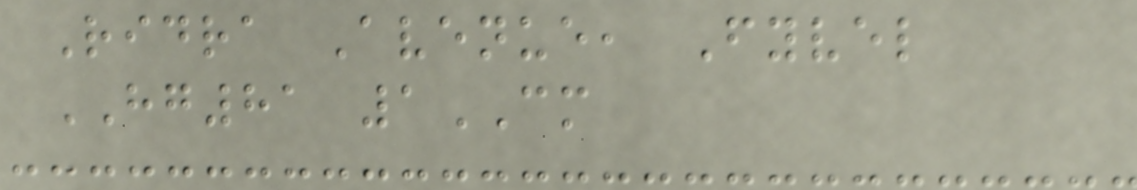Ridra Avenue, Fyvel
HG81 1CM
